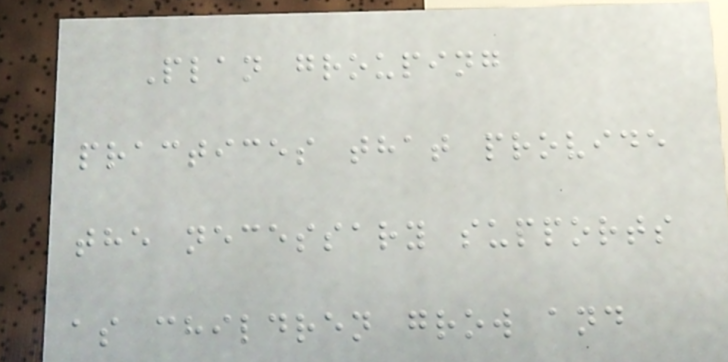Plan grouping
practices that provide
the necessary supports
as children grow and
